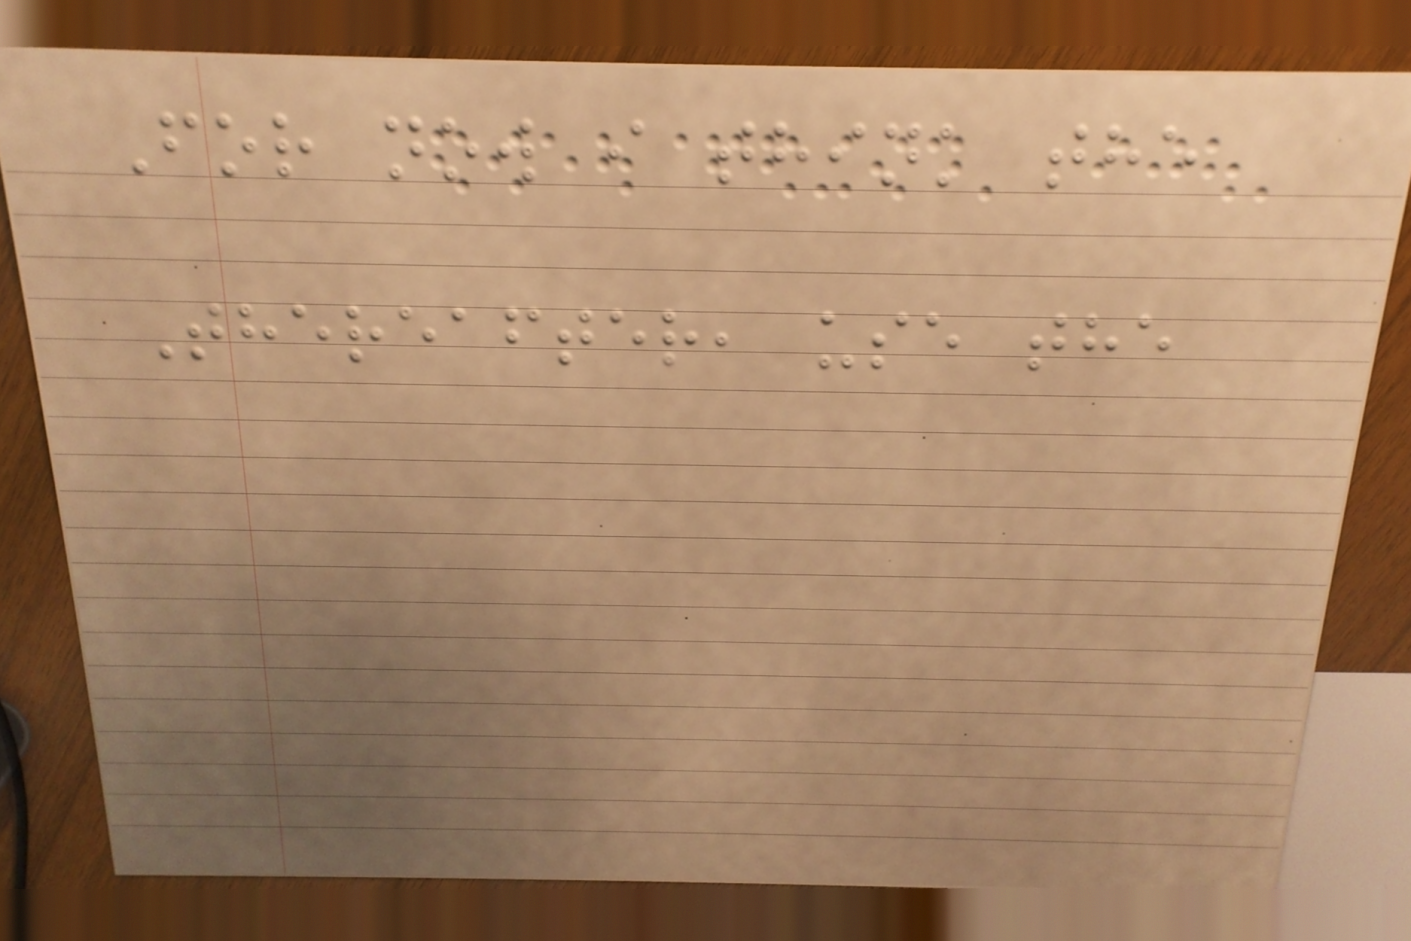For now i think the
Thereafter, use the
